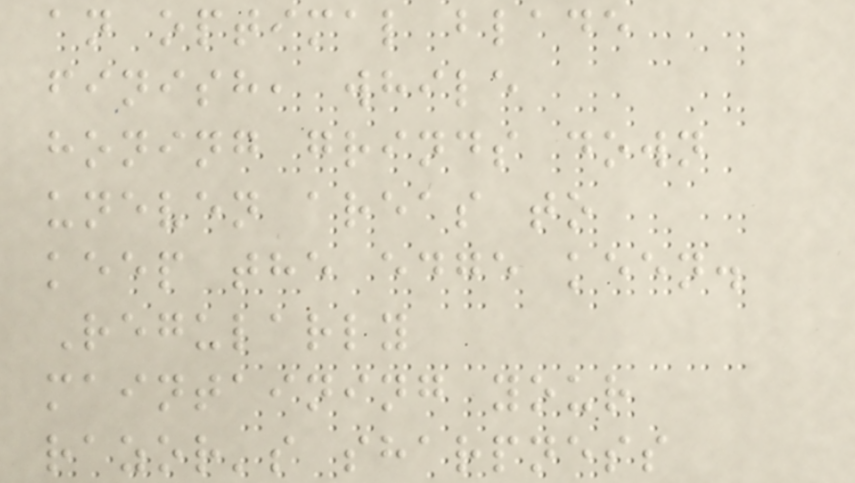an optimal blade
finish, while
honing grinds down
uneven areas to
keep the edge keen.
Regularly
maintaining your
razor's sharpness
